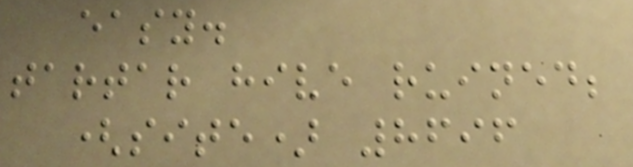easy.
tartar hive ruined;
(site) 8696
